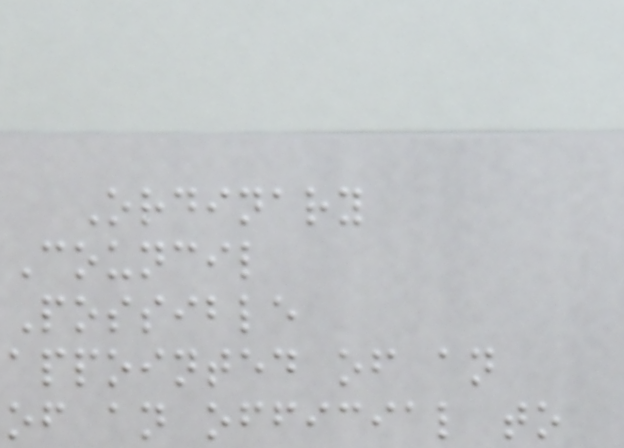Ordinary
Council
Possible
appointed of an
of an official to
